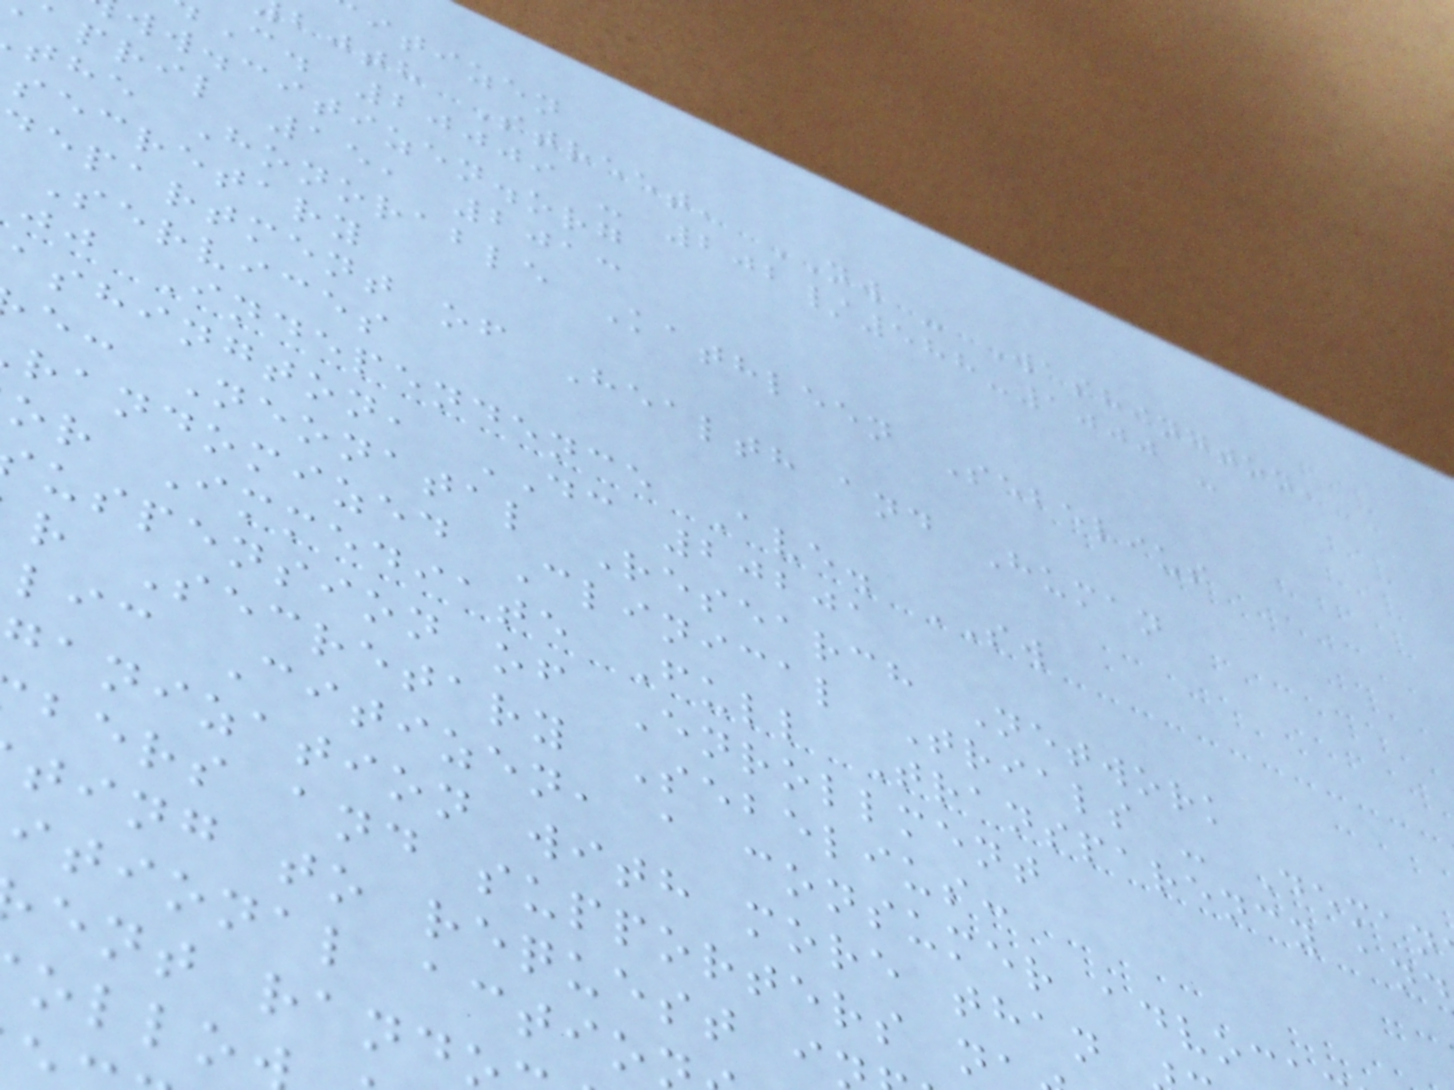itizen
bjth Street, NW - Washington,
C. 20009 - 202/588-1000 -
ww.citizen.org
april 15, 2013
the Honorable Kathleen Sebelius
secretary
epartment of Health and Human
Services
jj Independence Ave. SW
ashington, DC 20201
e: Neonatal Research Network
randomized Clinical Trials - Deman
or Immediate Full Transparency and
uspension of Enrollment
r Secretary Sebelius:
lic Citizen, a consumer advoc
ganization with more than
bers and supporters n
ting to request i
itional actio
